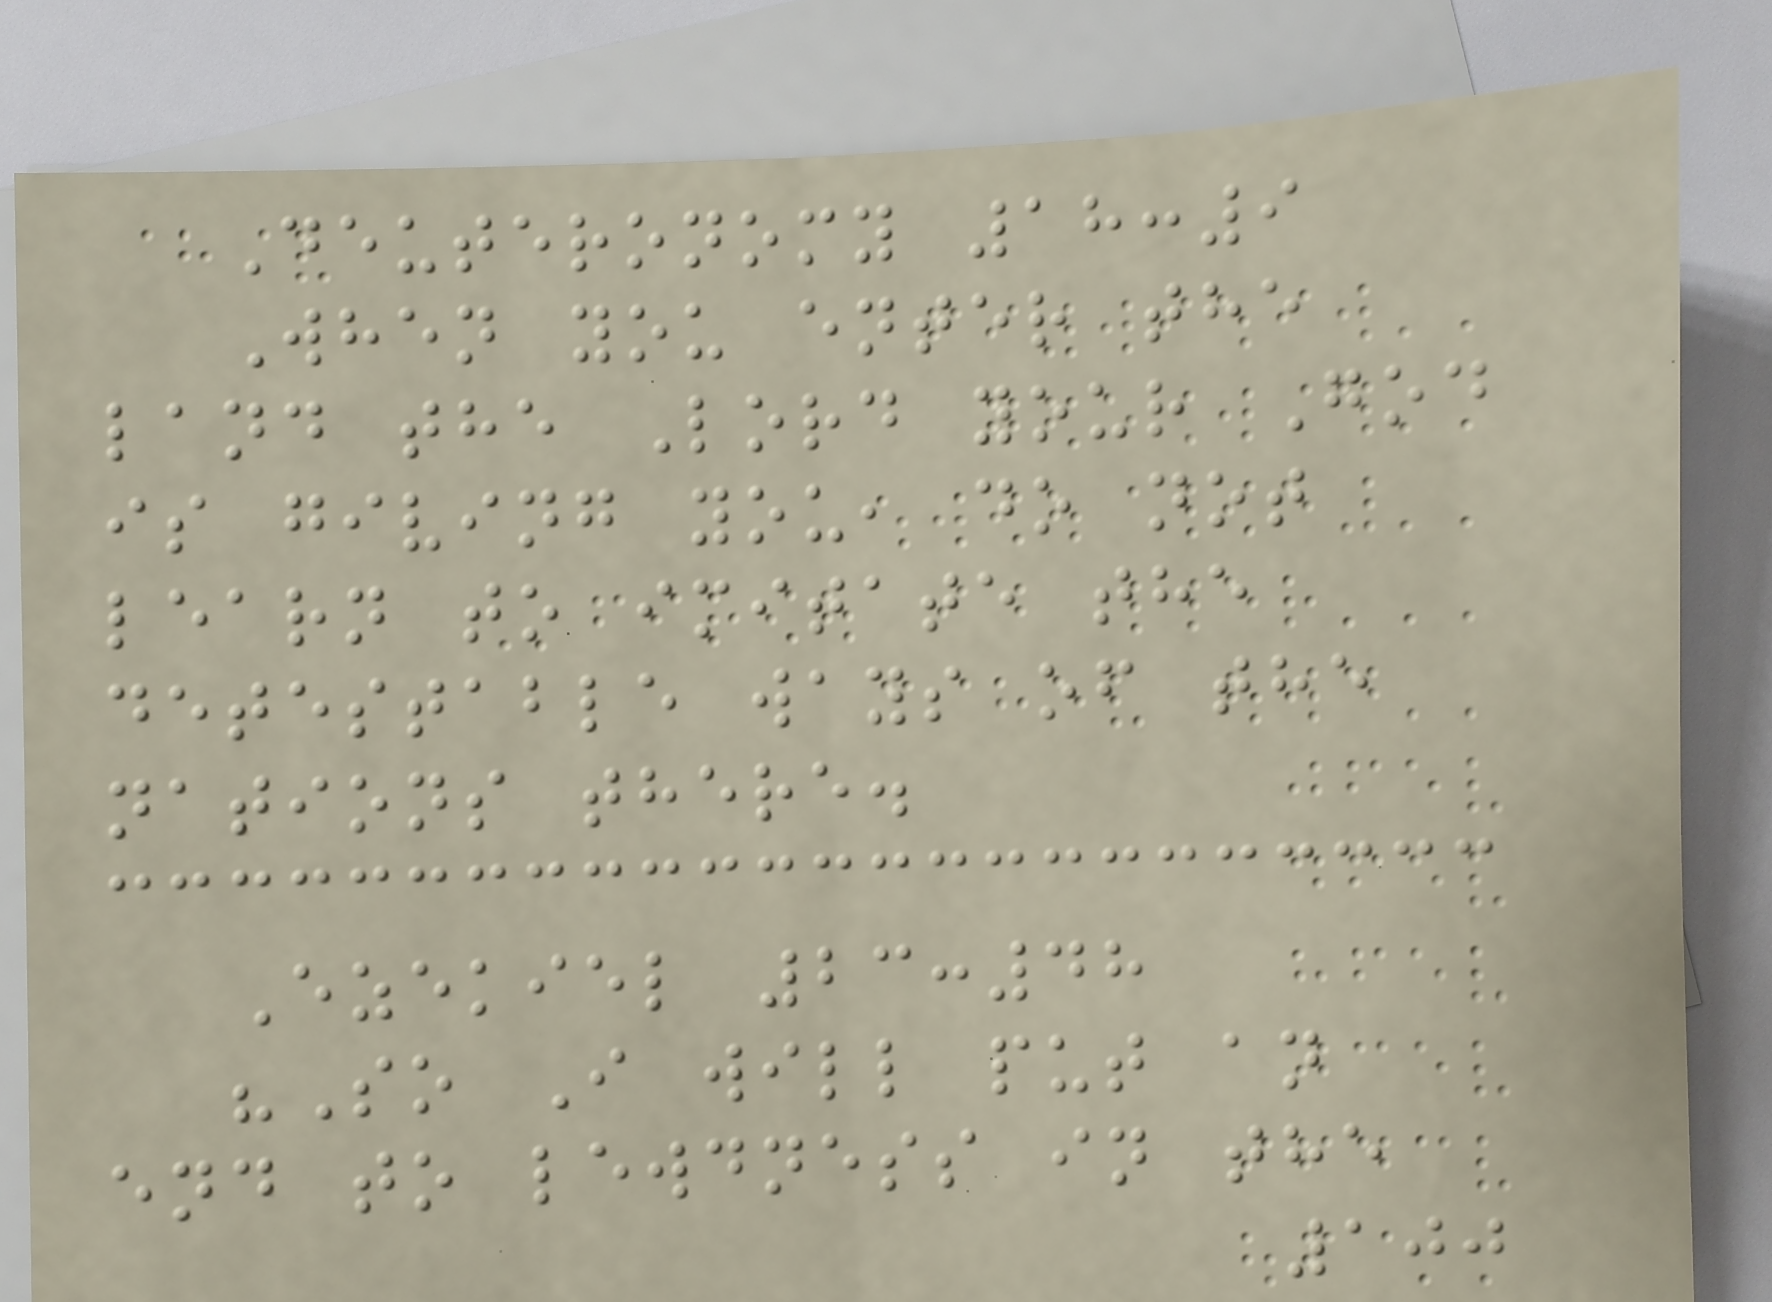Deuteronomy 18:9
When you enter the
land the Lord your God
is giving you, do not
learn to imitate the
detestable ways of the
nations there.
Ezekiel 23:48
"So I will put an
end to lewdness in the
100
